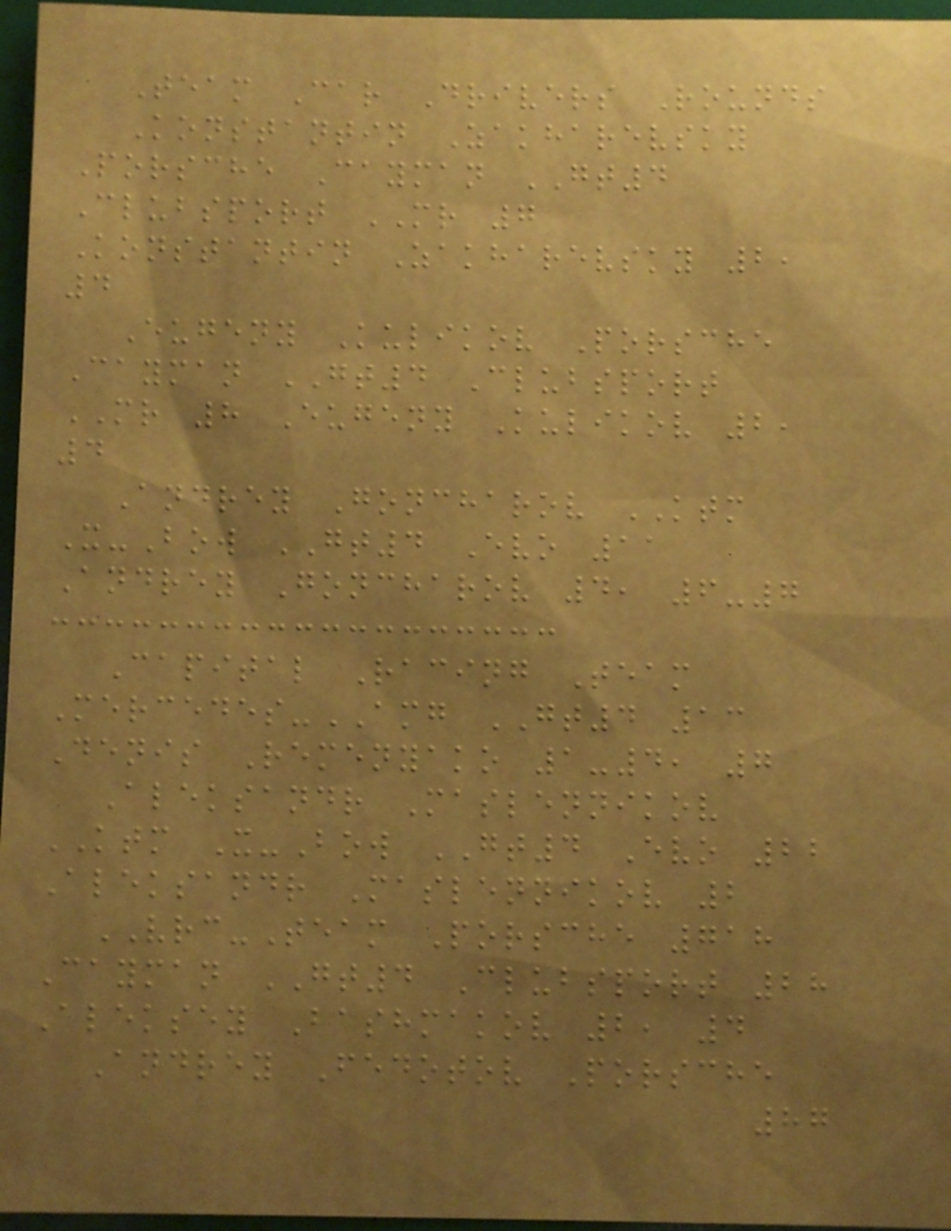Team Car Drivers Rounds
Konstantin Zakharevsky
Porsche Cayman GT4
Clubsport MR 7
Konstantin Zakharevsky 2,
4
Eugeny Kulikov Porsche
Cayman GT4 Clubsport
MR 8 Eugeny Kulikov 2,
4
Andrey Goncharov KTM
X-Bow GT4 Evo 11
Andrey Goncharov 4, 6-7
Capital Racing Team
Mercedes-AMG GT4 13
Denis Remenyako 1-4, 7
Aleksandr Maslennikov
KTM X-Bow GT4 Evo 22
Aleksandr Maslennikov 2
VRC-Team Porsche 718
Cayman GT4 Clubsport 28
Aleksey Bashmakov 2, 4
Andrey Fedotov Porsche
87
